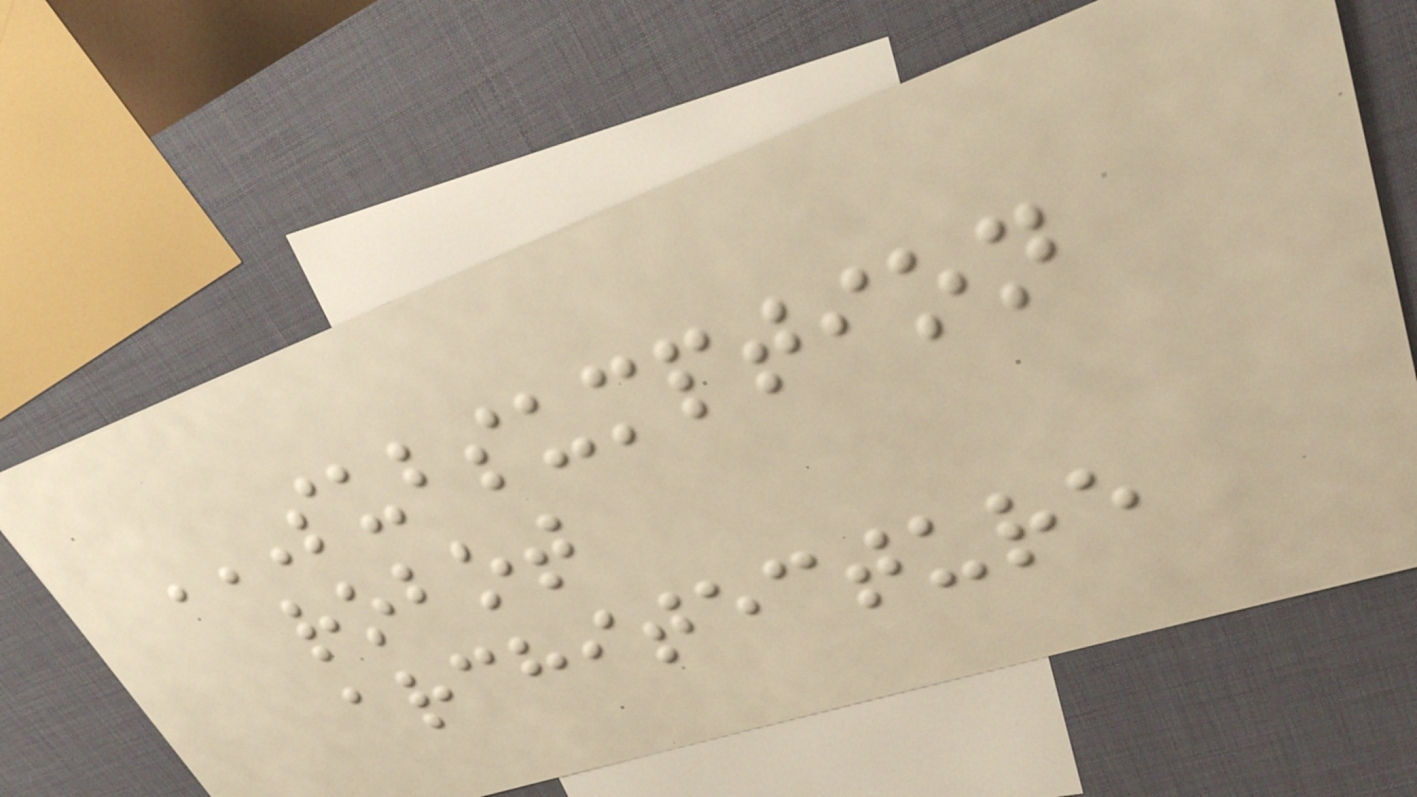SUBSUMPTION
ROBOT
ARCHITECTURE
